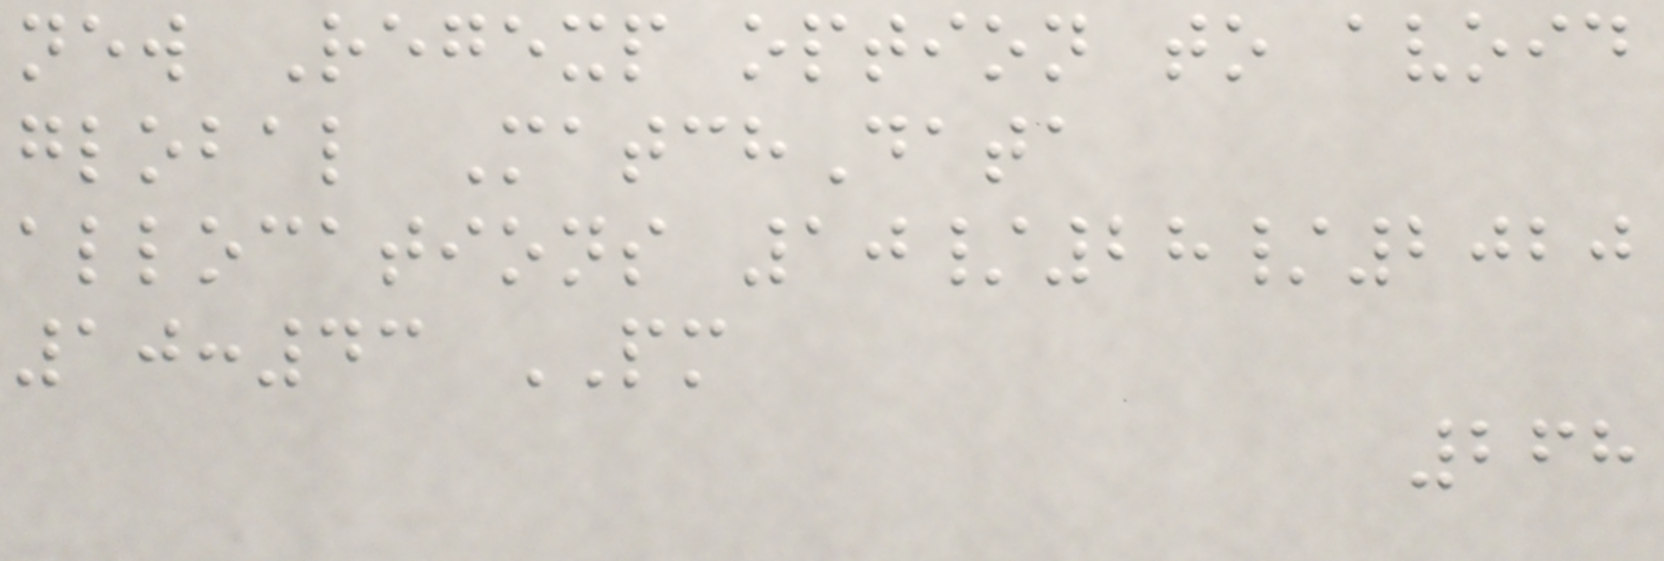new Regexp option to avoid
global MatchData
allocations 10/28/2020
10:43 PM
268
